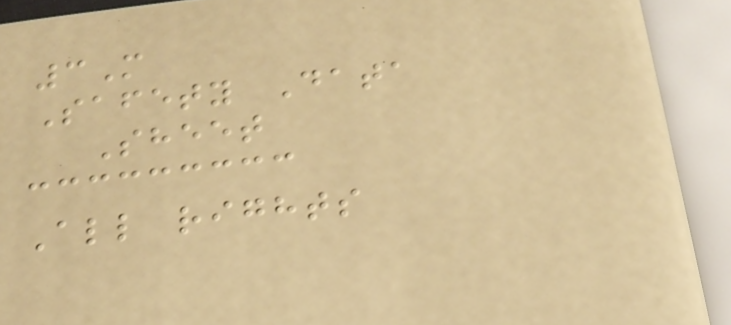3M
Safety Data
Sheet
All rights
